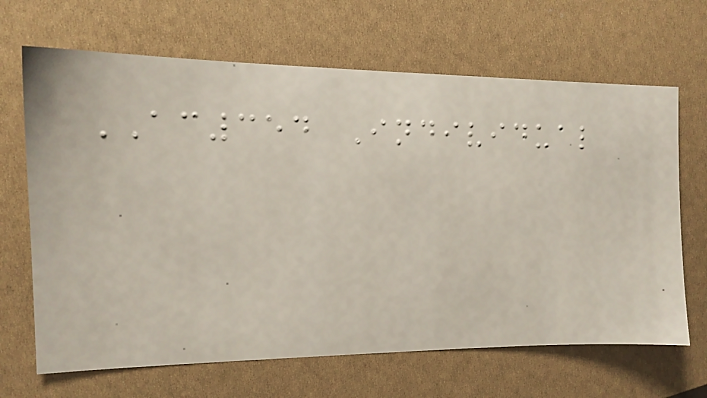AC354 Individual
